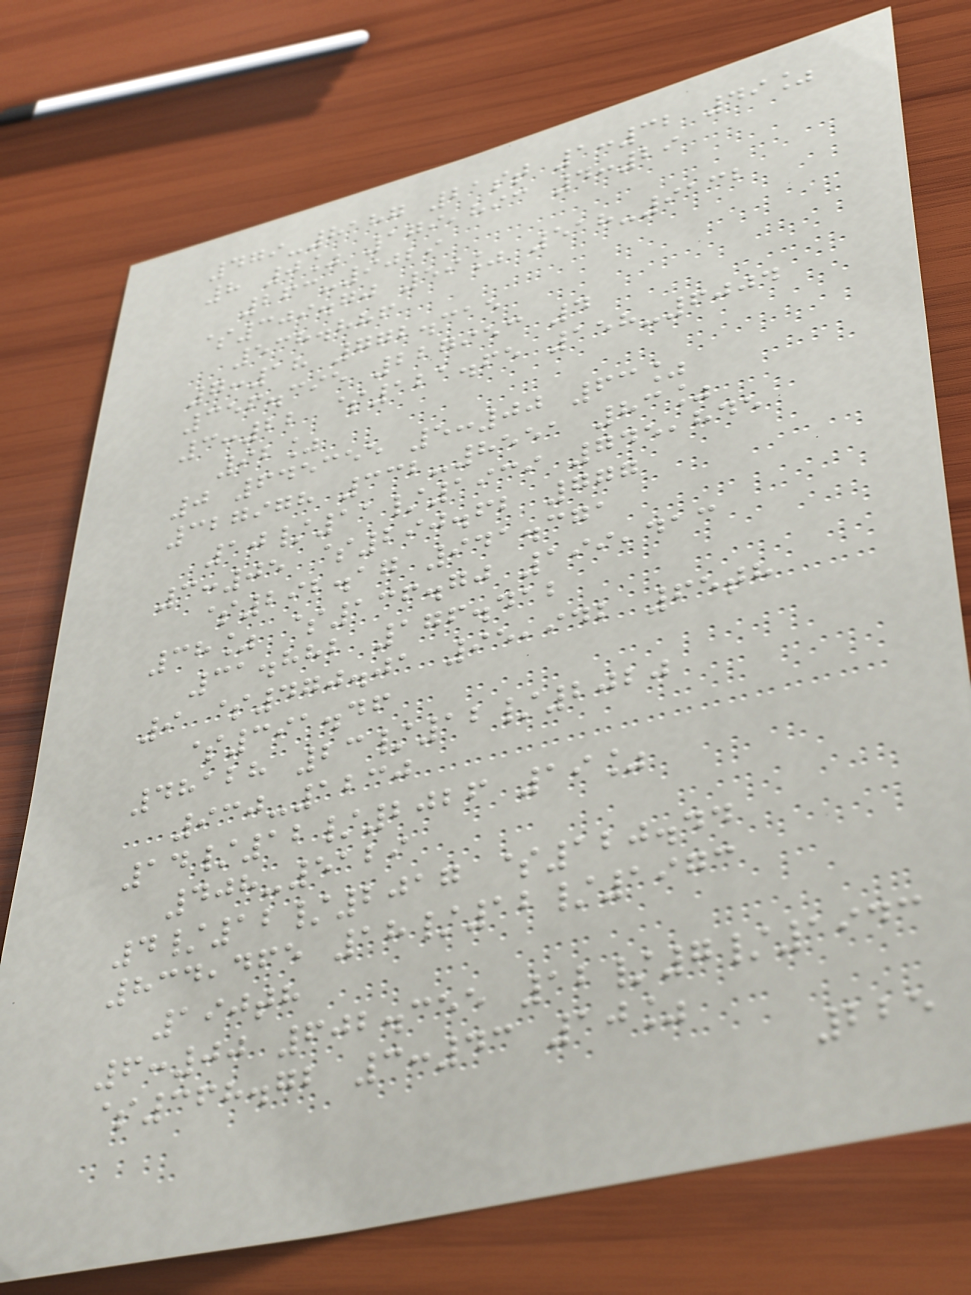479-8187 21st 1:32 49%
8 0% 179,893 4:29
263-9029
$309.70 59% 518-9132
538.886
7:18 772.315
356.395 227953 4
3:22 $121.65 158-6004
92%
0 645355 5:00 63%
327978 332-8551 83%
10/11/1939 745,845
3:05 $290.62 777
$292.17 941.371
38% $136.70 199,413
31.882 176.412
9 $470.01 95,942 65th
$391.46
48128 23/12/2020
930-1230
14/12/2026 19%
408-5129
4/12/2017 $120.44
834,465 18/12/1973
190th
6:00 602.355 12/7/1943
$368.72 3:43 10%
225
